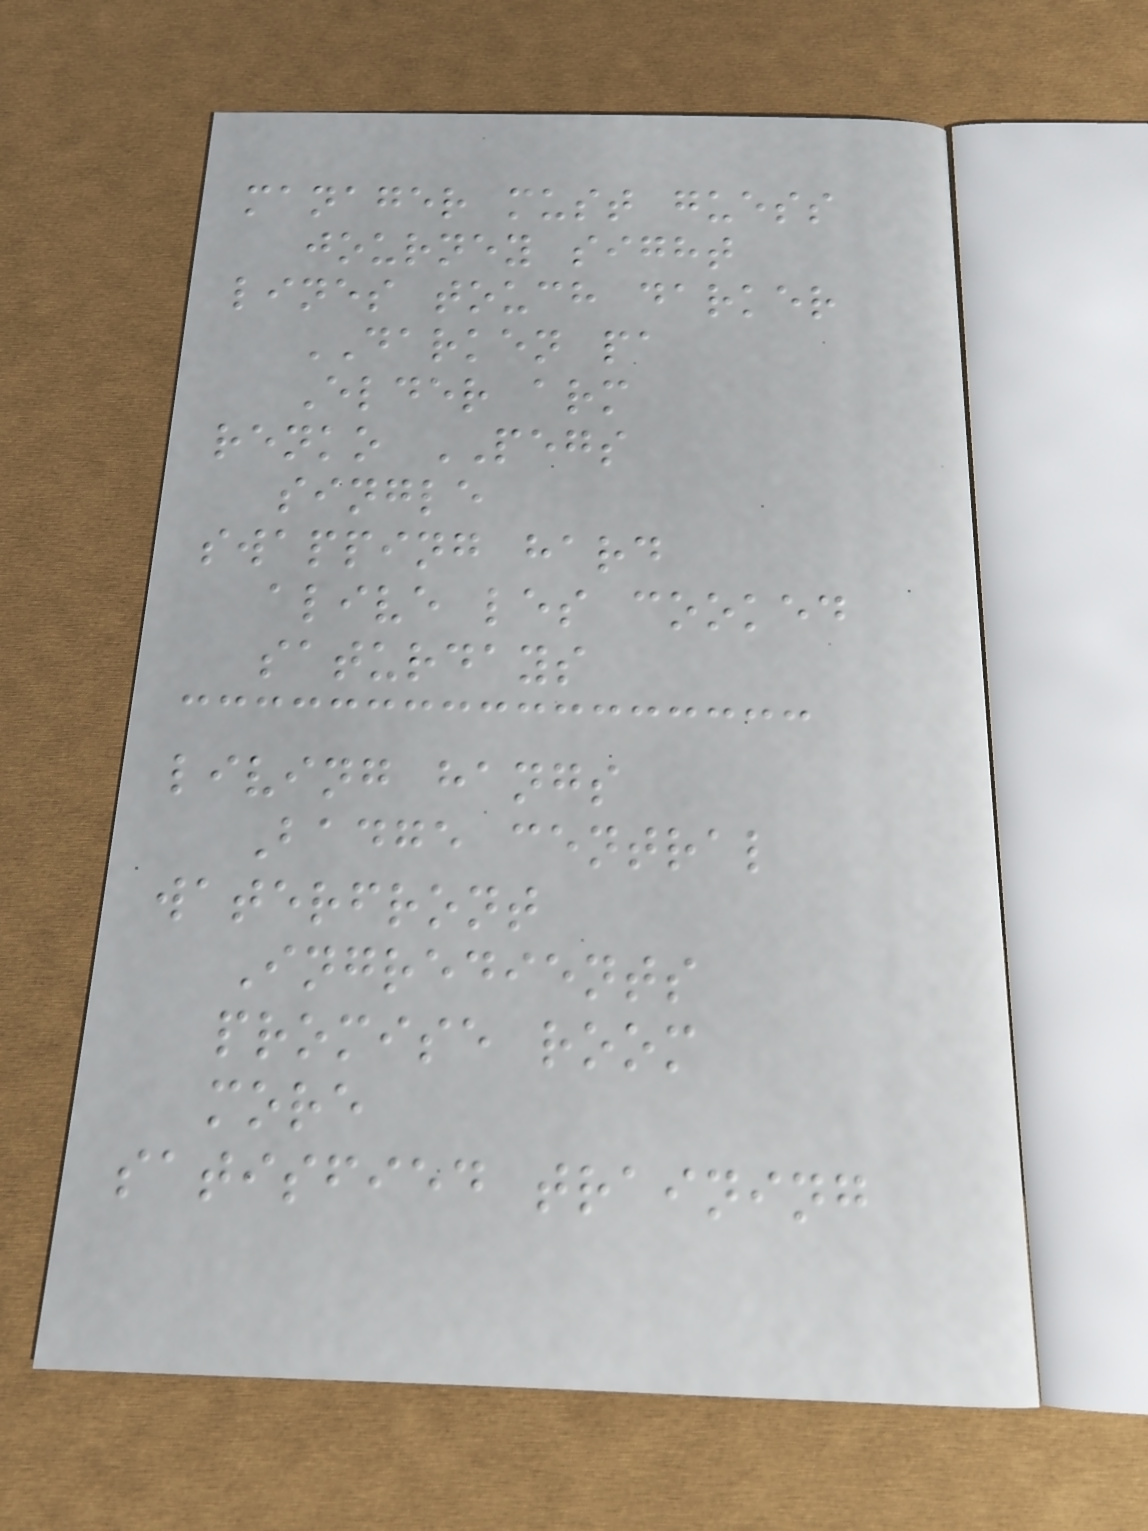manager must guess
journey sight
lines touch darker
DARKEN pa
Elder arm
renko PEGS
single
swapping hard
alive les cooked
saturdays
living hangs
Badge central
waterfront
Ingredients
promise room
more
satisfied training
